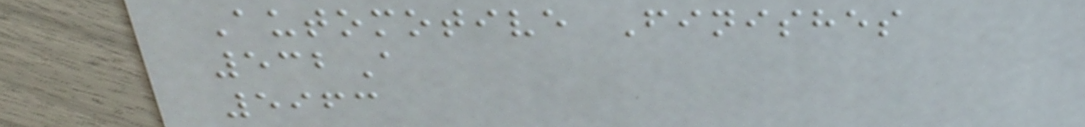Automotive Finishes
532A
5963
